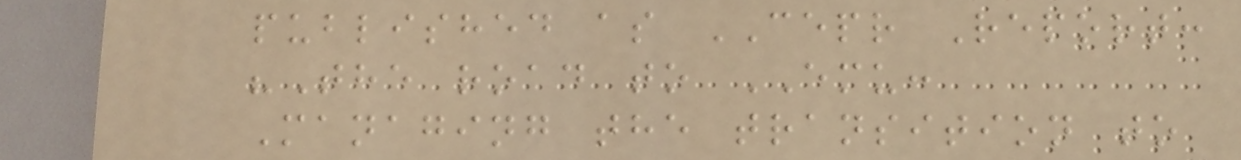published as CEPR Report:
"The road to EMU:
Managing the transition to
